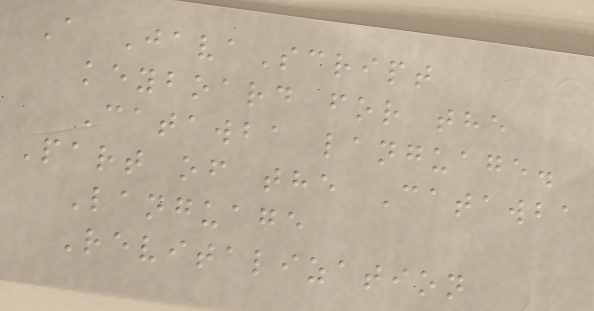A JavaScript
keyboard for the
Catawba language.
Part of the Catawba
Language
Revitalization
